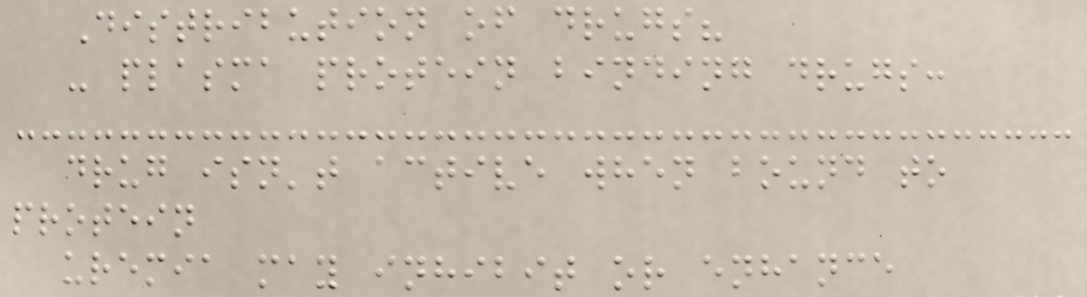Distribution of drugs?
- plasma protein binding drugs:
drug isn't active when bound to
protein
uremia may inhibit or enhance
